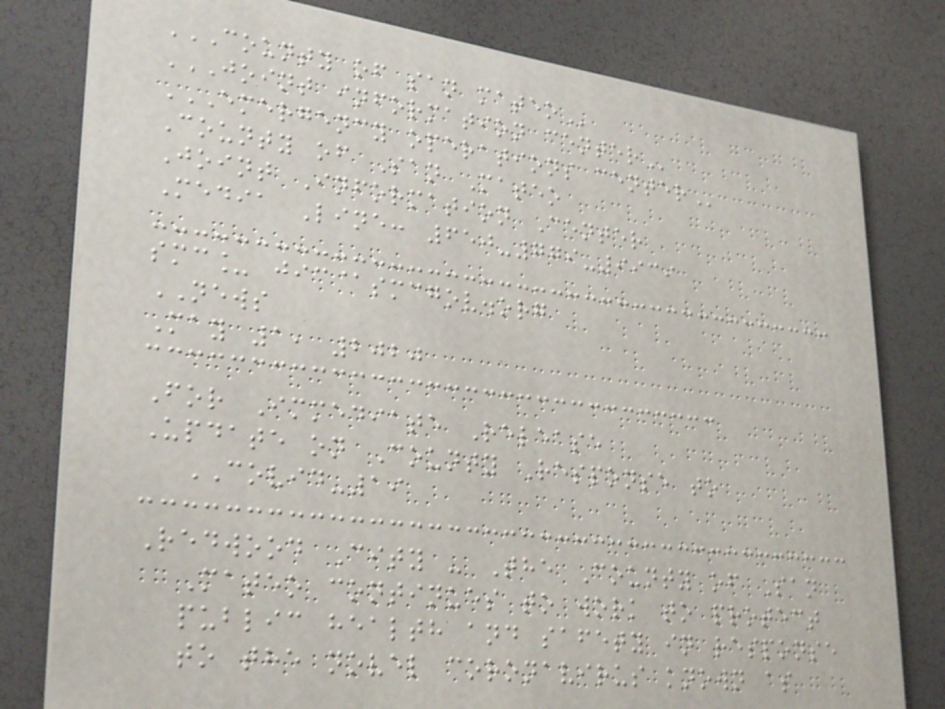COUNTY OF SAN MATEO
JOINT INFORMATION CENTER
EMERGENCY OPERATIONS CENTER
County of San Mateo
Joint Information Center
Media Line: 650-779-9939
smc_ jic@smcgov.org
NEWS
May 1, 2020
For Immediate Release
Update on County Response to
COVID-19
Redwood City - The County of San
Mateo continues to work to protect
public health and safety in response
to the novel coronavirus known as
